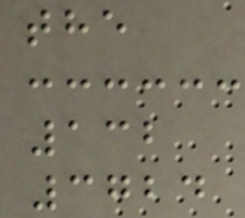the
132
3724
